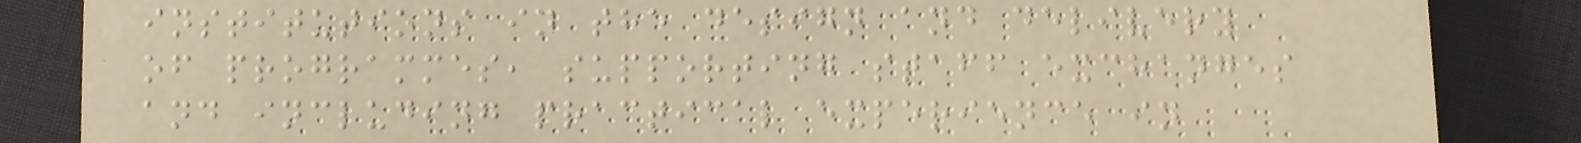institutions in the design and delivery
of programmes, supporting staff exchanges
and including practical experience in
